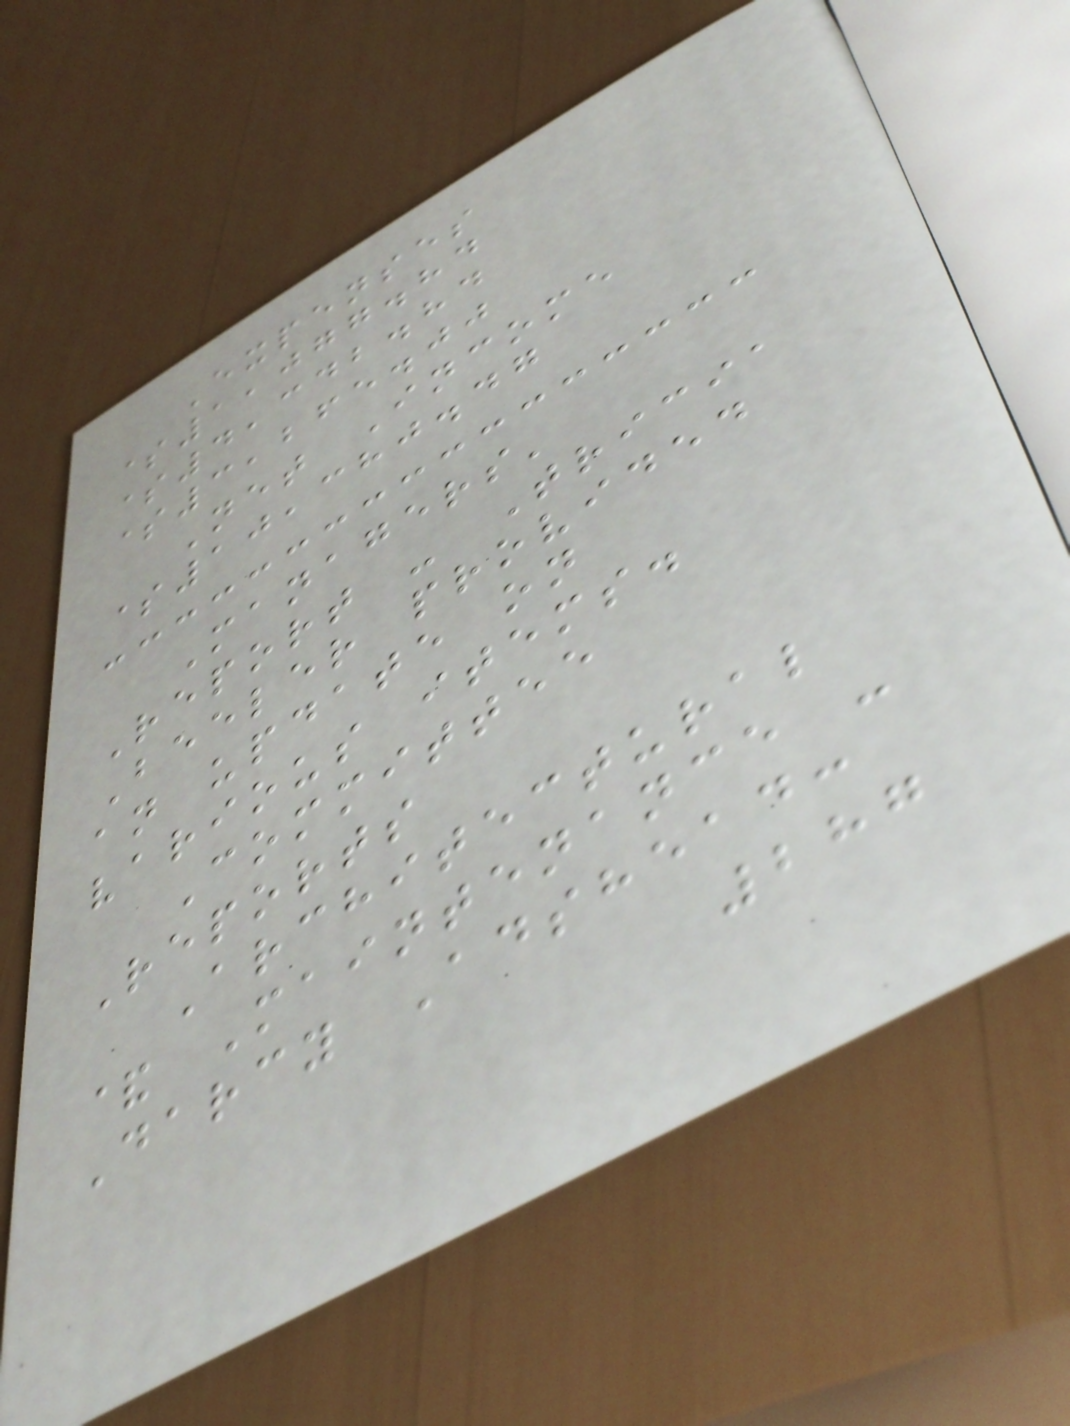Expenses
$1,077.84
$4,342.84
$3,265.00
Net Income
$10,380.47
Managers'
Report - Tricia
Beeler provided
an update on
various items.
Committee
Reports
Architectural
& Maintenance -
Darcy Adshead:
287
